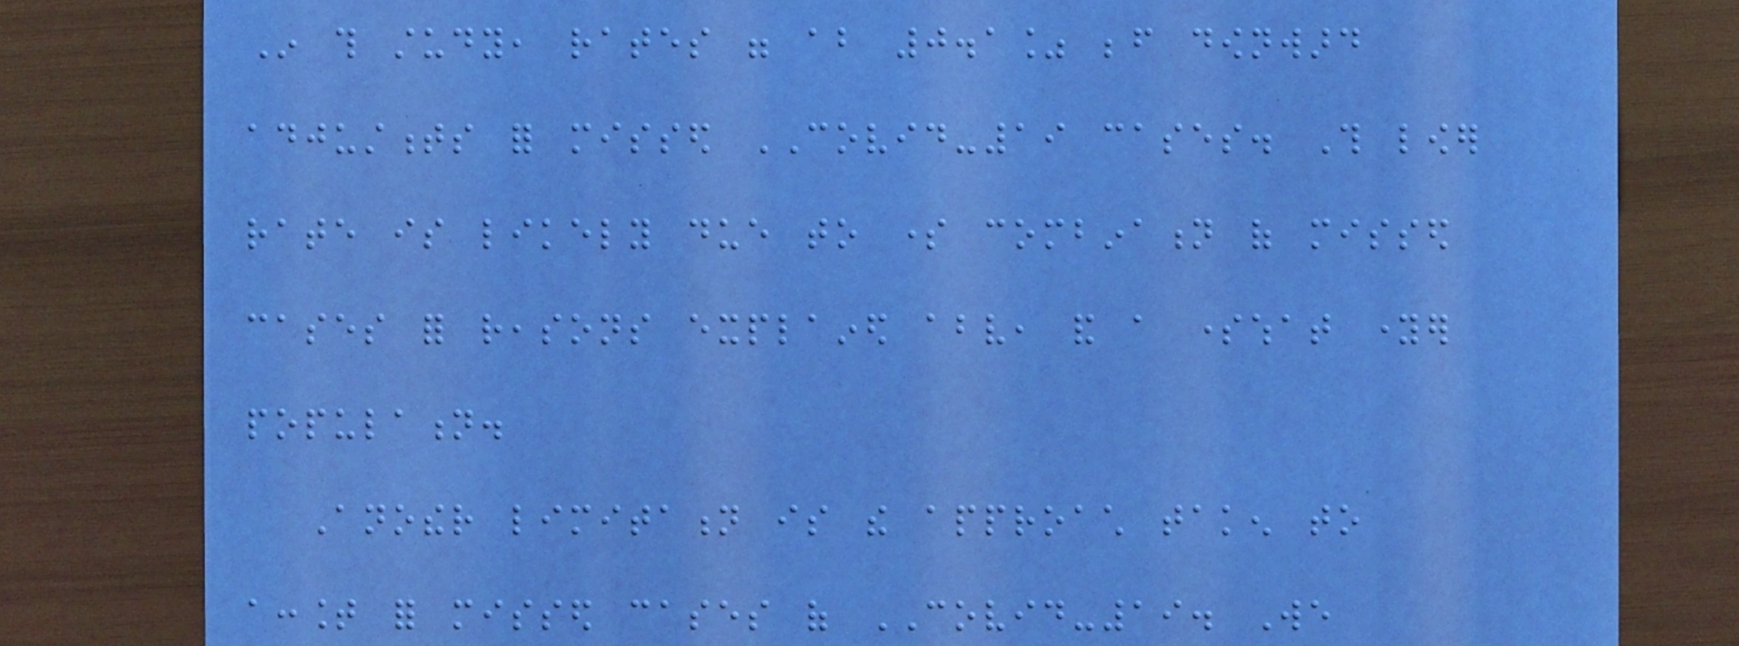In this study, rates were about 0.1% before downward
adjustments for missed COVID-19 cases. This lower
rate is likely due to some combination of missed
cases for reasons explained above, and a somewhat younger
population.
Another limitation is the approach taken to
account for missed cases of COVID-19. We
